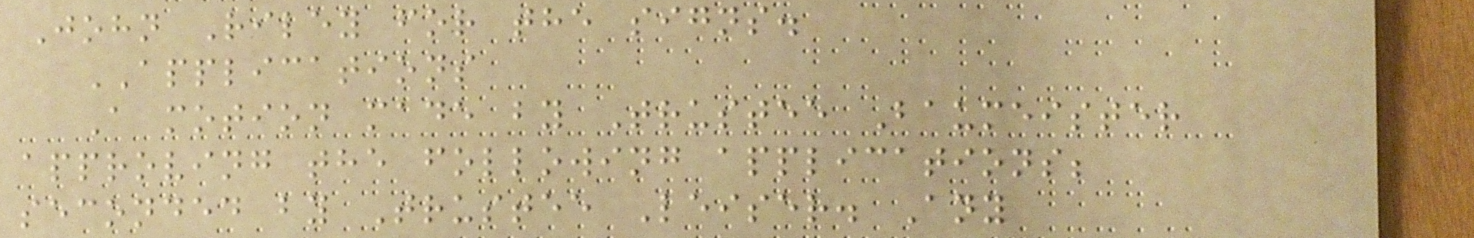John Riley for the signs.
APPLICATIONS
A motion made by Trustee Baumeister
approving the following applications;
seconded by Trustee Leiser. Any
